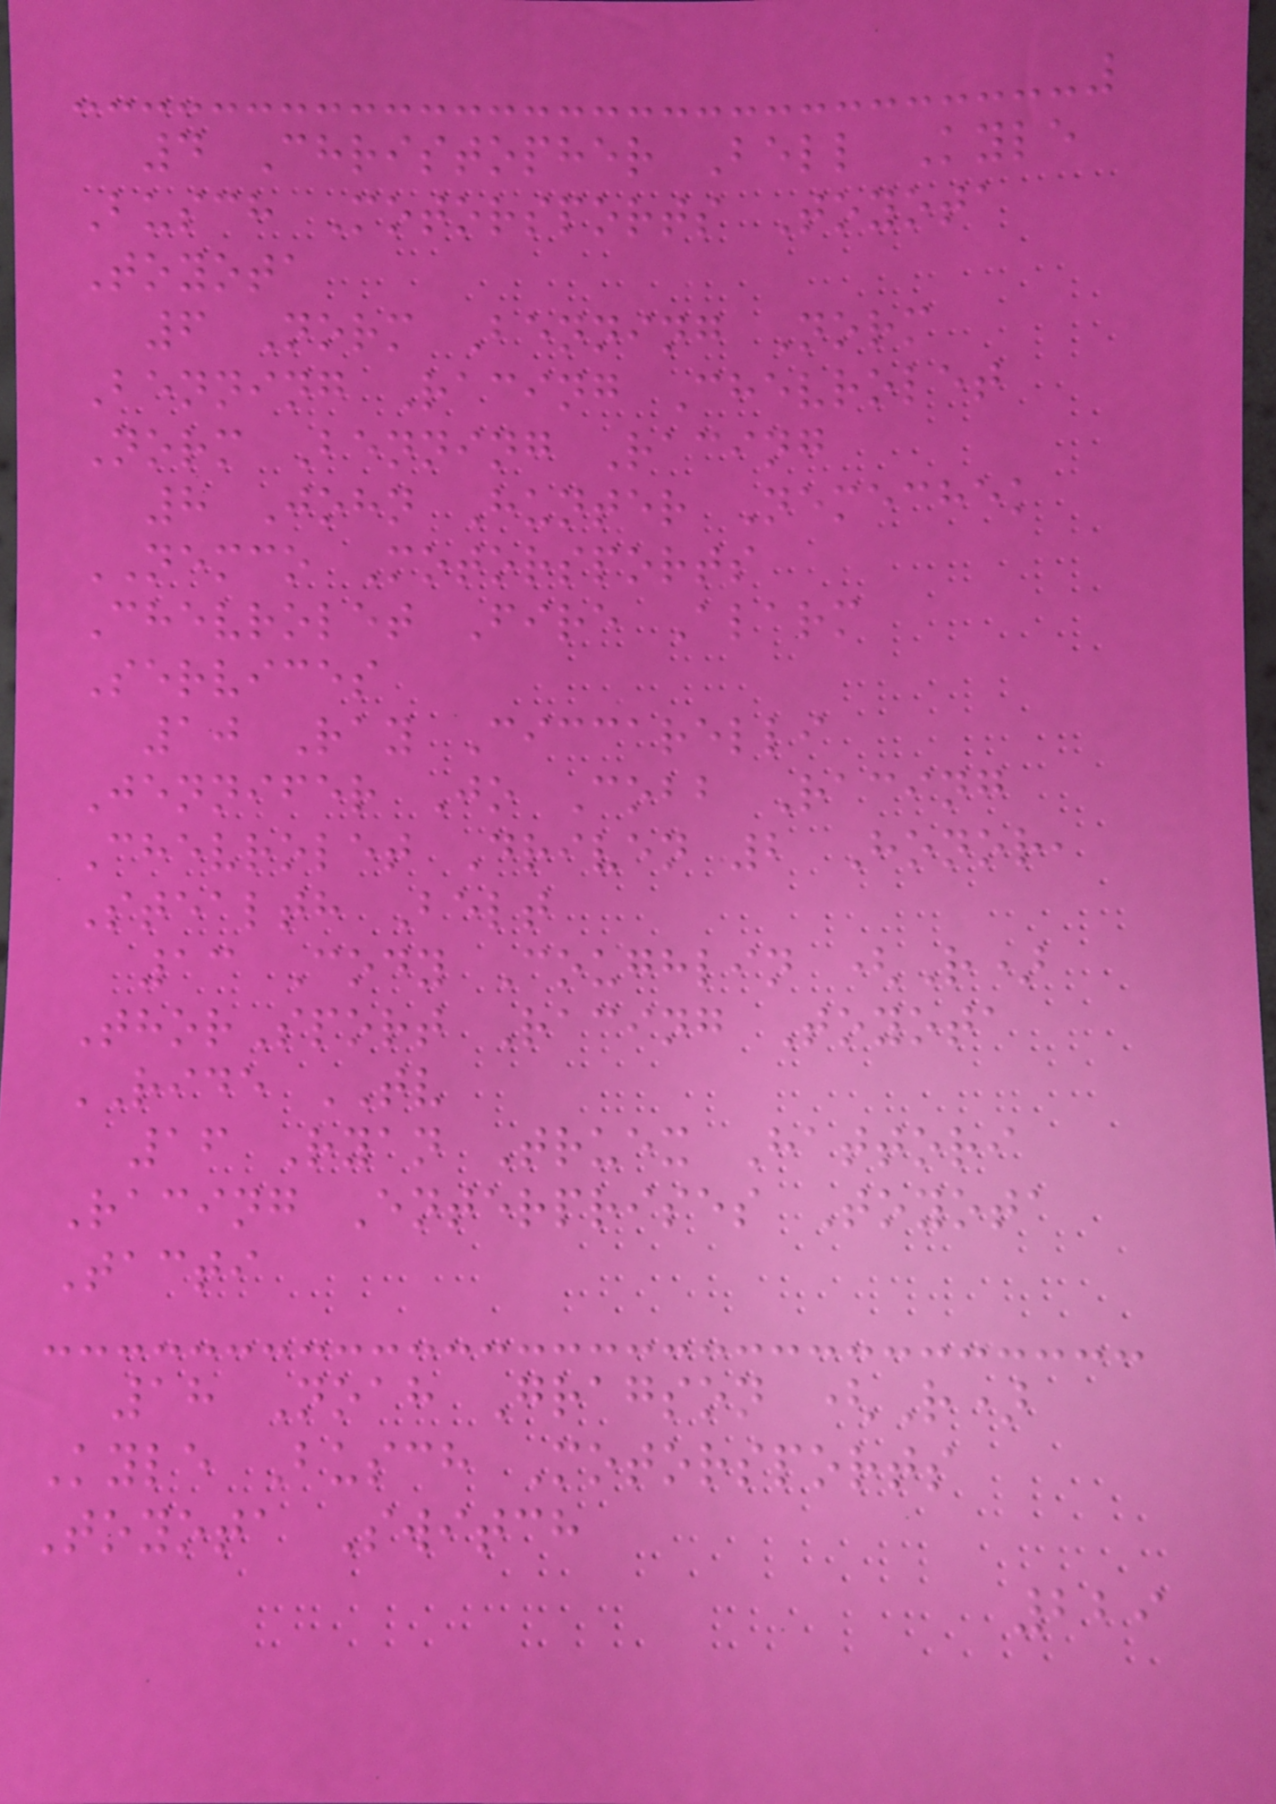4 Christopher Bell Kyle
Busch Motorsports Toyota
Toyota
6 Norm Benning Norm
Benning Racing Chevrolet
Norm Benning Racing
8 John Hunter Nemechek
NEMCO Motorsports
Chevrolet Fire Alarm
Services
10 Ray Ciccarelli
Jennifer Jo Cobb Racing
Chevrolet Driven 2 Honor,
Stealth Belt
13 Cody Coughlin (R)
ThorSport Racing Toyota
RIDE TV
16 Ryan Truex Hattori
Racing Enterprises Toyota
Tacti
18 Noah Gragson (R)
Kyle Busch Motorsports
Toyota Switch
229
